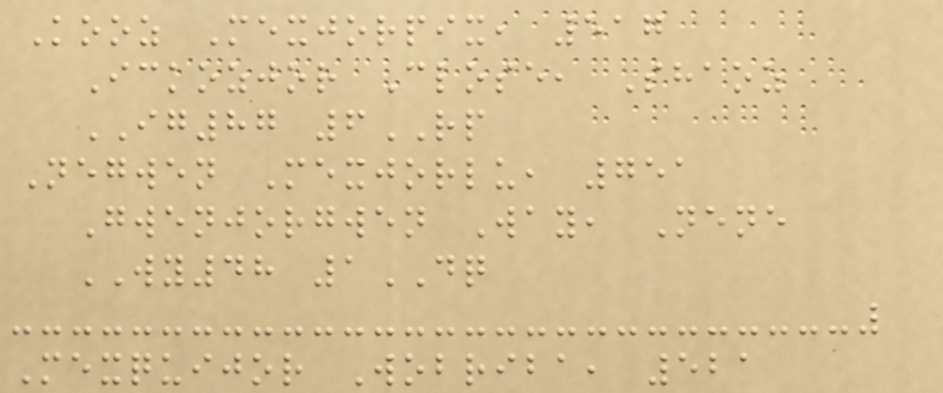Kooz Mexjorpix, 517
Ickozjor Close, Shaoz
IG87 6RP
Negwen Mexjorlu, 751
Gwenjorgwen Way, Nene
WY48 1DQ
Mexquijor Wobriba, 521
